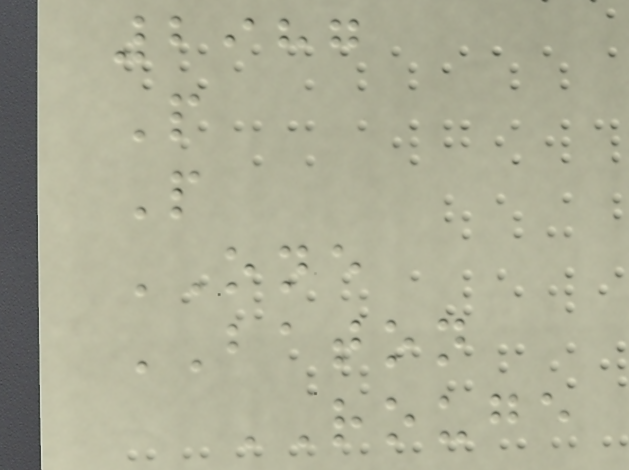2987
P
P
ONE
BATON
ROUGE
